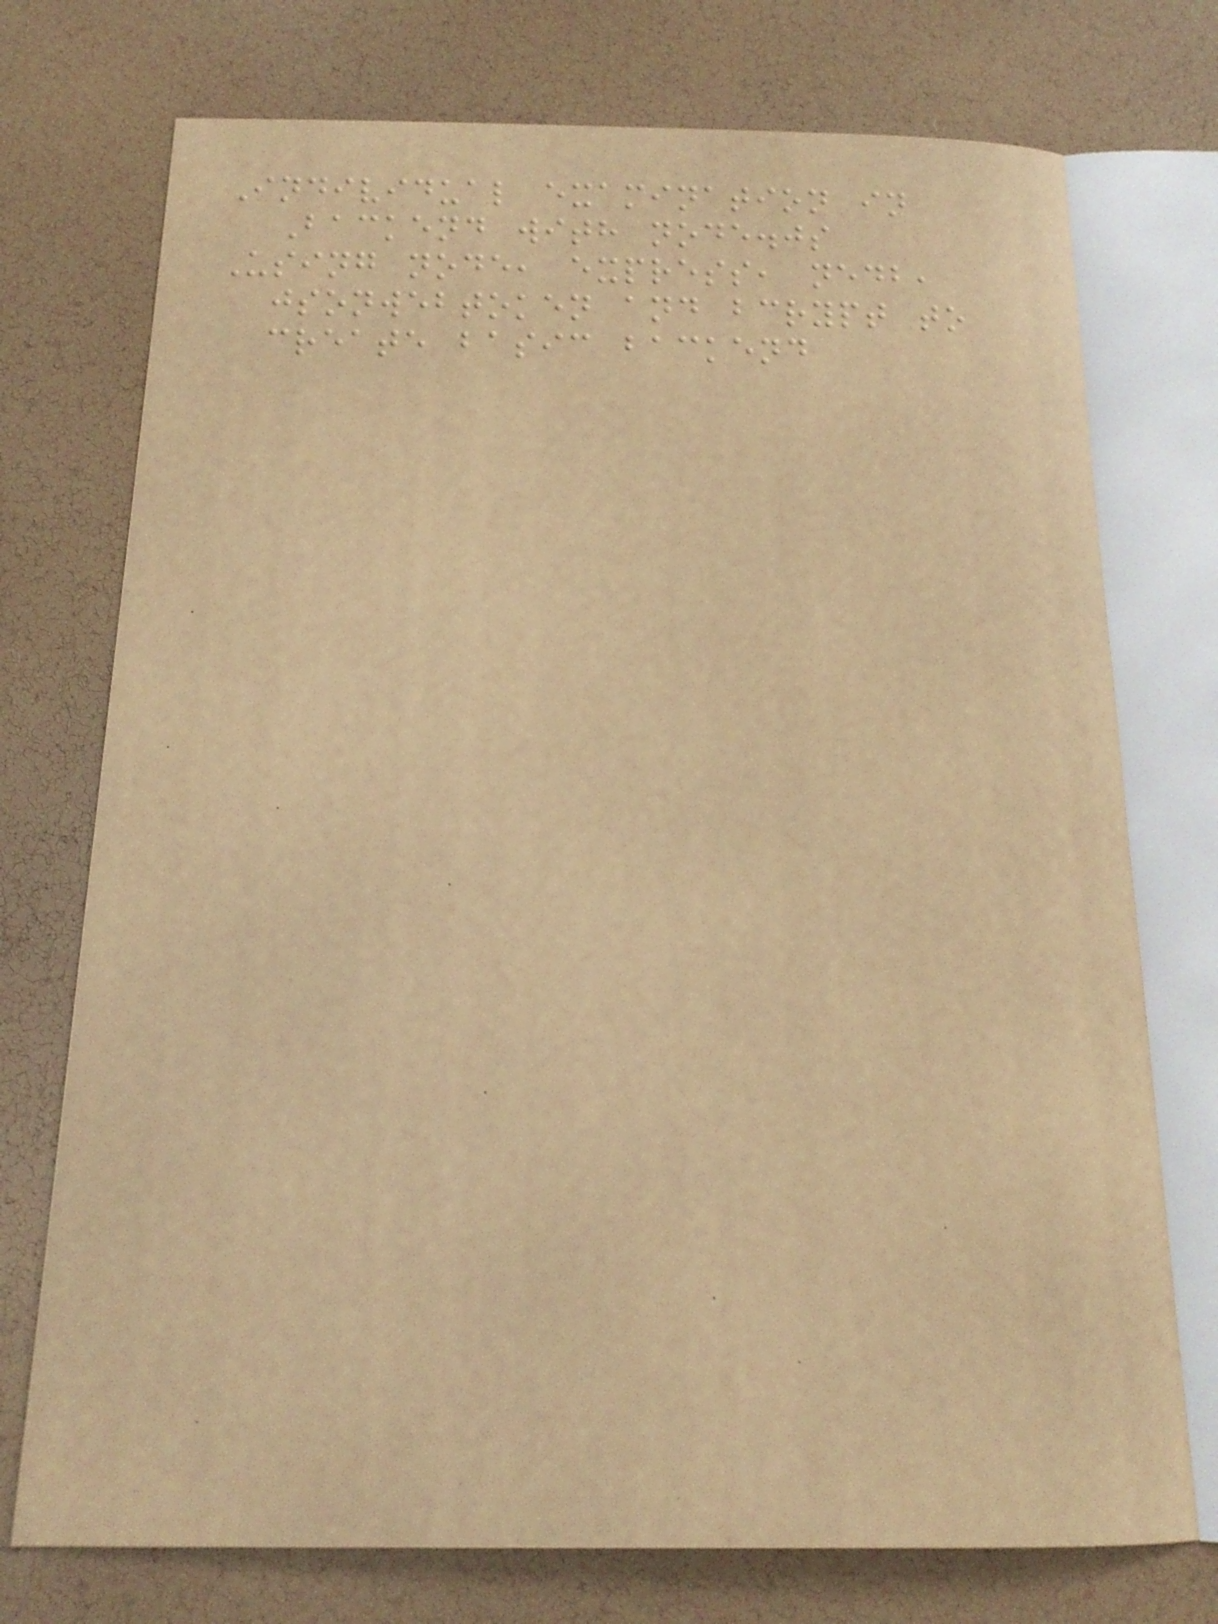Individual examination in
Backend with node.js
Using node, express, nedb,
jsonwebtoken and bcrypt to
create basic backend
